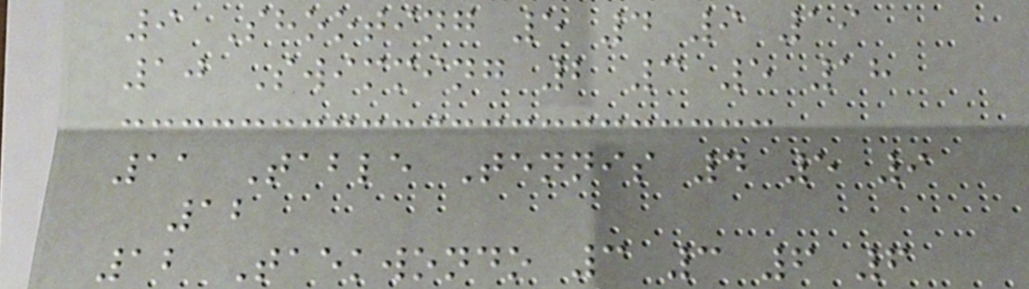9 Shooting 5 4 9 19
10 Swimming 2 3 5 18
11 Table Tennis 4 5 9
12
12 Taekwondo 3 3 6 6
